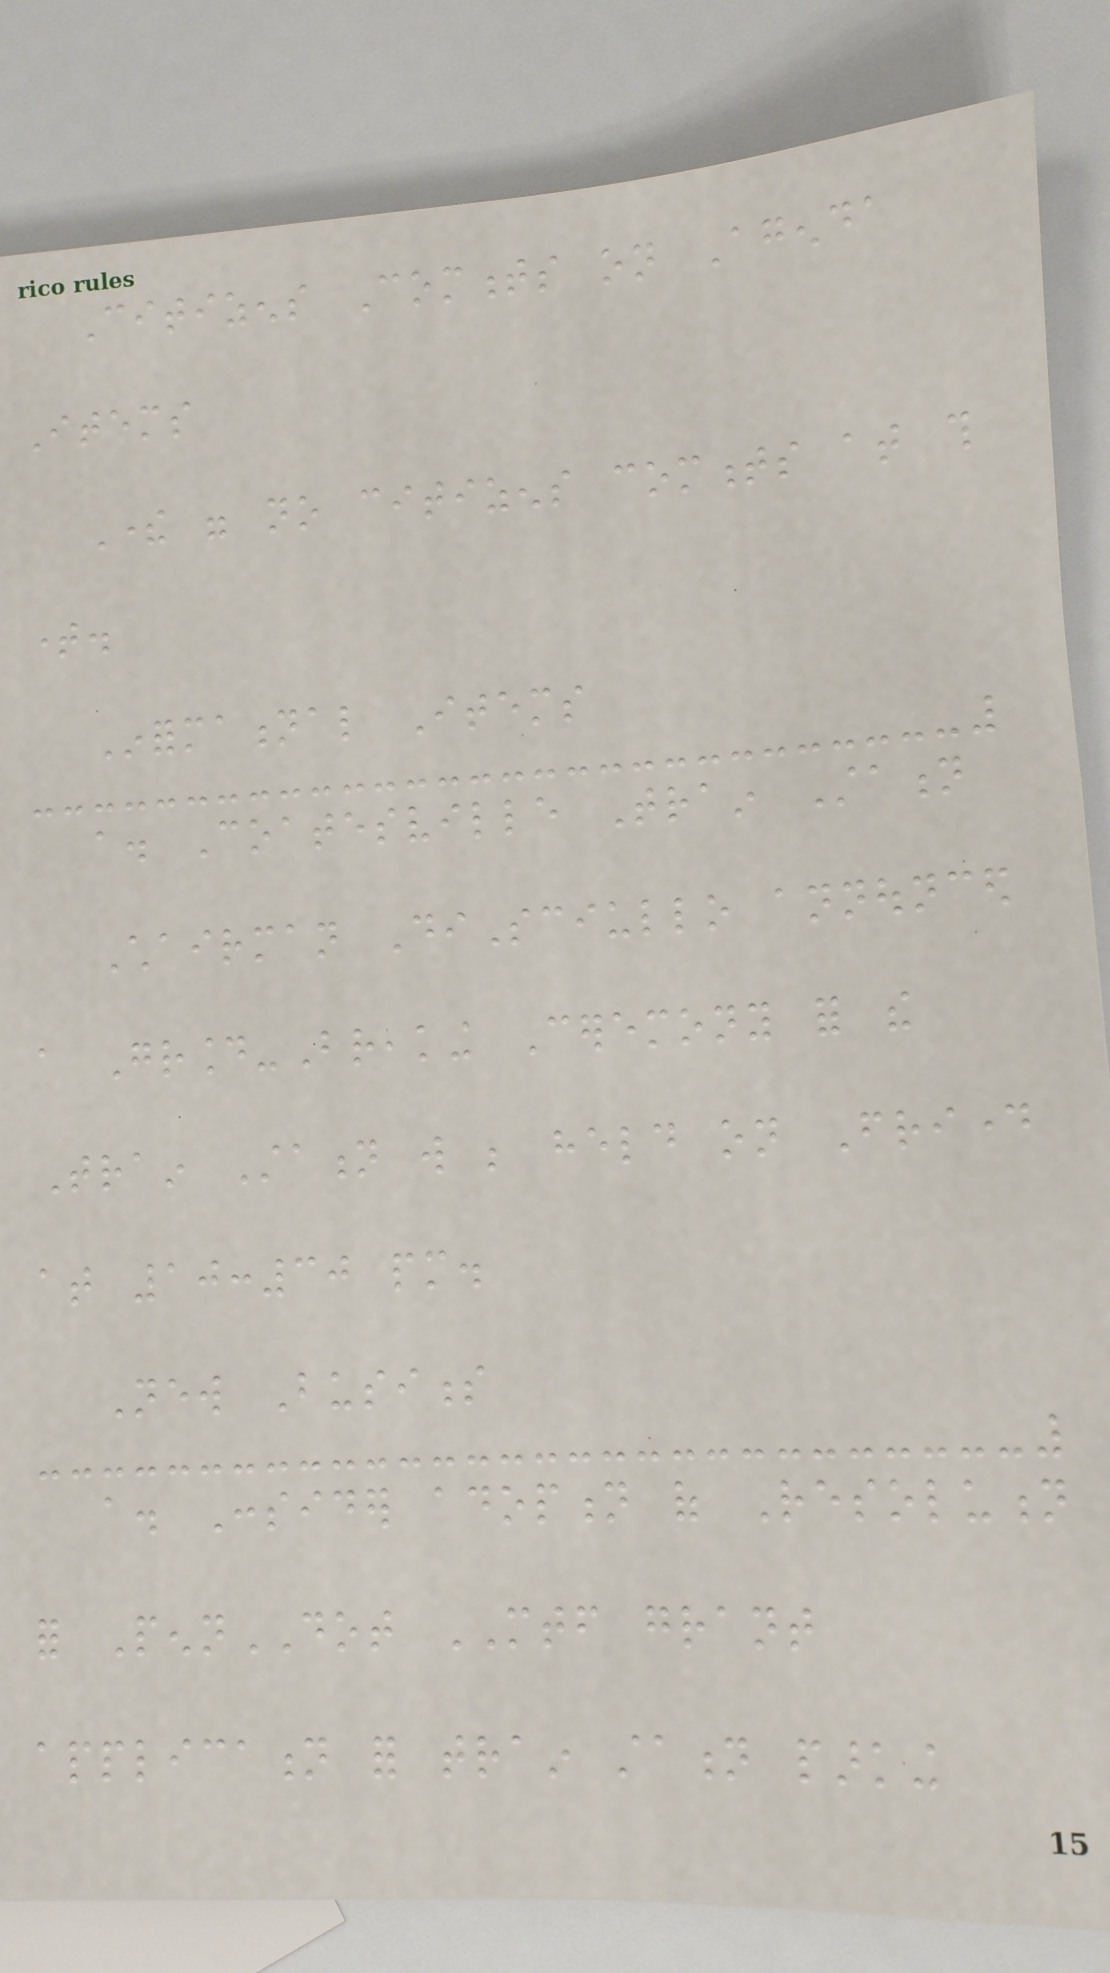Citizens Comments on Agenda
Items
There were no citizens comments at this
time.
Informational Items
a. Coatesville Train Station
Chairman DiSciullo announced
a Ground-Breaking Ceremony for the
Train Station will be held on Friday
at 10:30 pm.
New Business
a. Consider adoption of Resolution
for PennDOT MTF grant
application for train station parking
